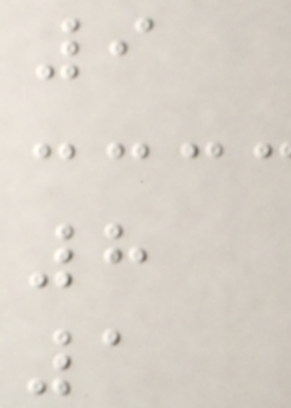9
8
1
